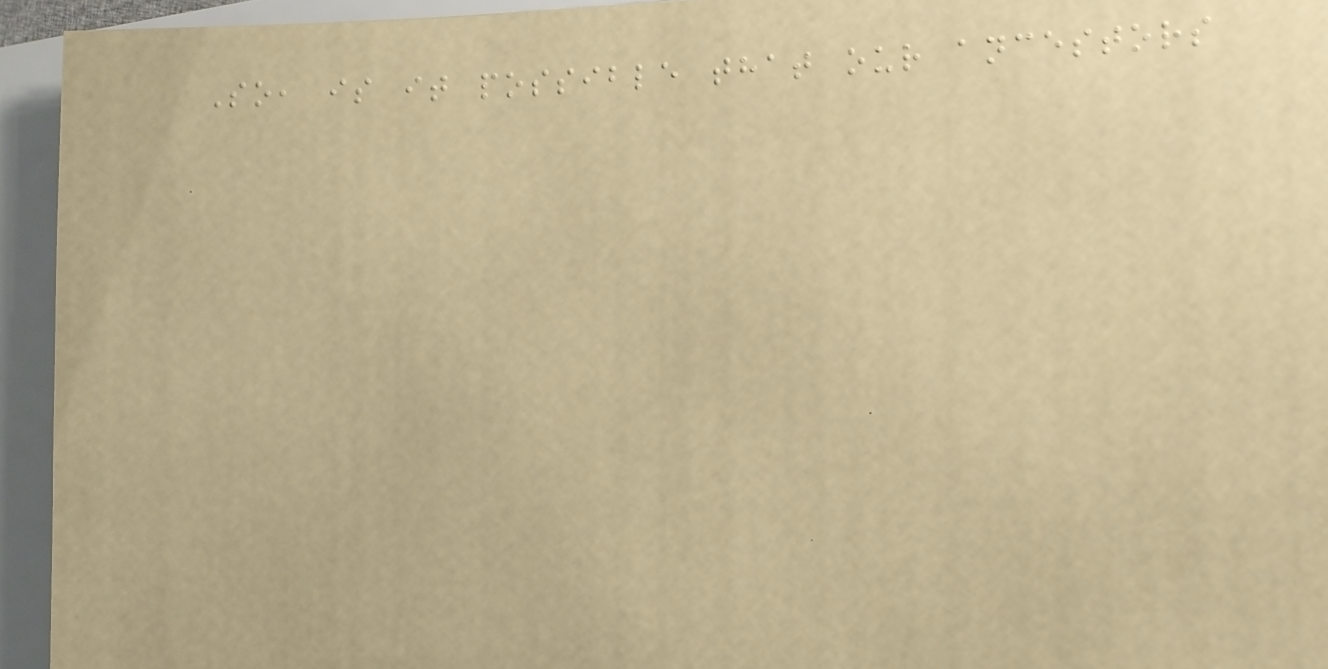So, is it possible that our ancestors
